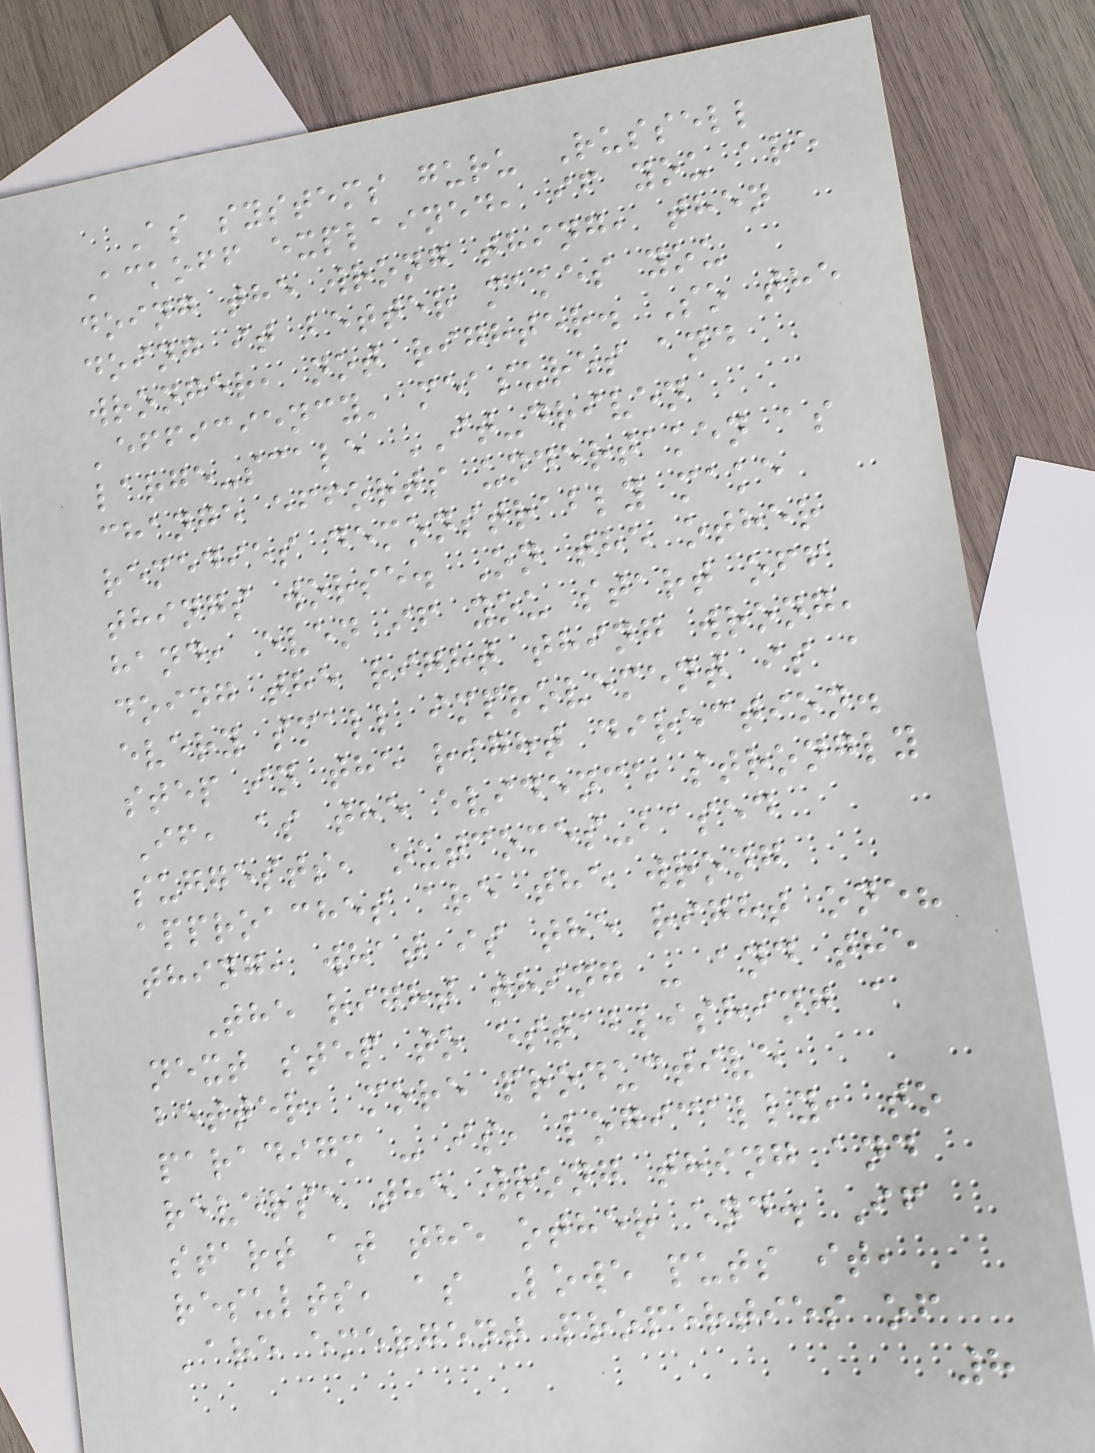As systems guru Russell
Ackoff explained, if you are
doing the wrong thing, then
doing it better makes you
wronger, not righter. So the
'efficiency' measures and
large-scale IT-driven
change efforts undertaken as
remedies demonstrably make
things worse. On the other
hand, even if you start off
doing the right thing wrong,
every small improvement is a
step in the right direction.
If, as the evidence strongly
suggests, outcomes-based
approaches are the wrong
thing, what is the right one?
The right thing - and the
next step to establishing a
better, more productive
paradigm - is, logically, to
reverse the wrong thing and
start at the other end. If
results, as Lowe puts it,
'are emergent properties of
8
